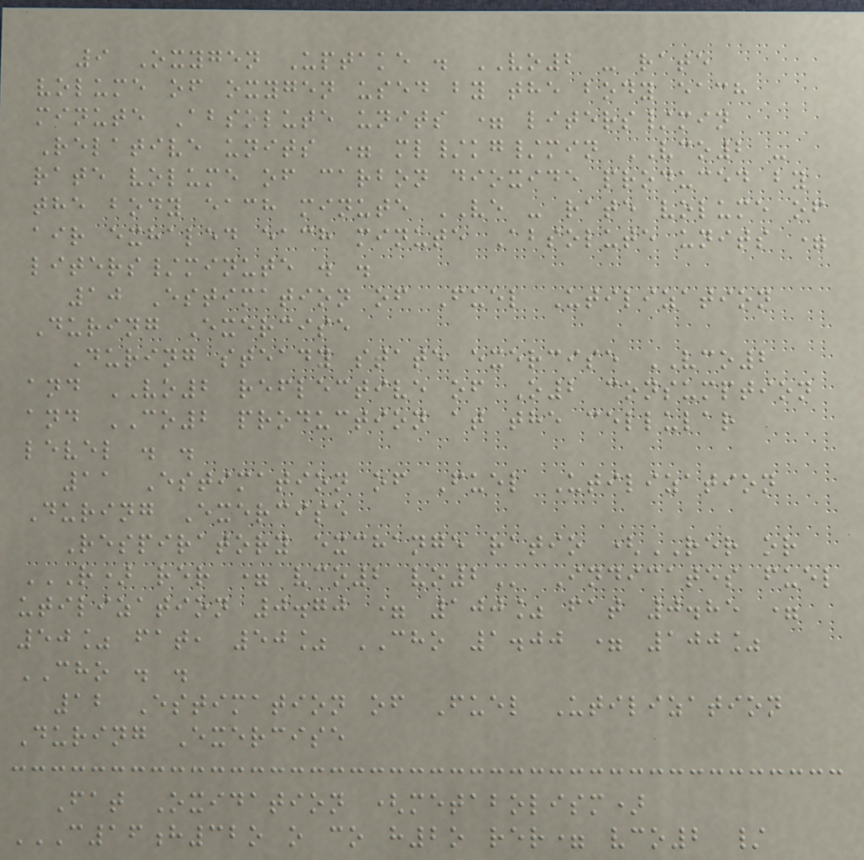9 Oxygen Uptake . VO2 - rate
volume of oxygen used by the body each
minute Absolute units = liters/min
Relative units = ml/kg/min VCO2 -
rate volume of carbon dioxide produced by
the body each minute VE - rate volume of
air exhaled each minute Absolute units =
liters/minute . .
10 Estimation of Fuel Utilization
During Exercise
During steady state exercise VCO2
and VO2 reflective of O2 consumption
and CO2 production at the cellular
level . .
11 Estimation of Fuel Utilization
During Exercise
Respiratory exchange ratio (RER or
R) RER = VCO2 VO2 Indicates fuel
utilization 0.70 = 100% fat 0.85 =
50% fat, 50% CHO 1.00 = 100%
CHO . .
12 Estimation of Fuel Utilization
During Exercise
Fat Oxidation (metabolism)
C16H32O O CO H2O RER= VCO2 /
